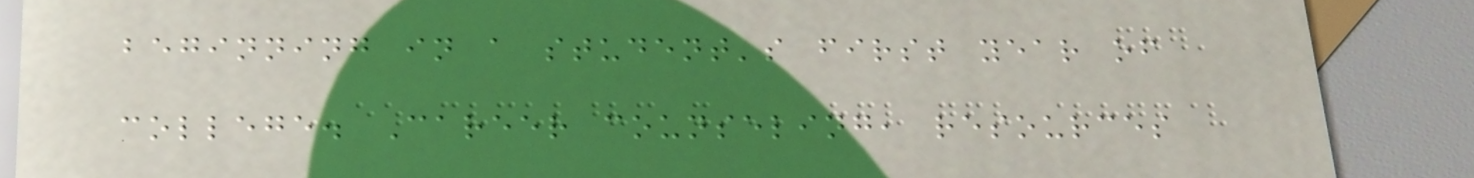beginning in a student's first year of
college. Career counseling, resources
